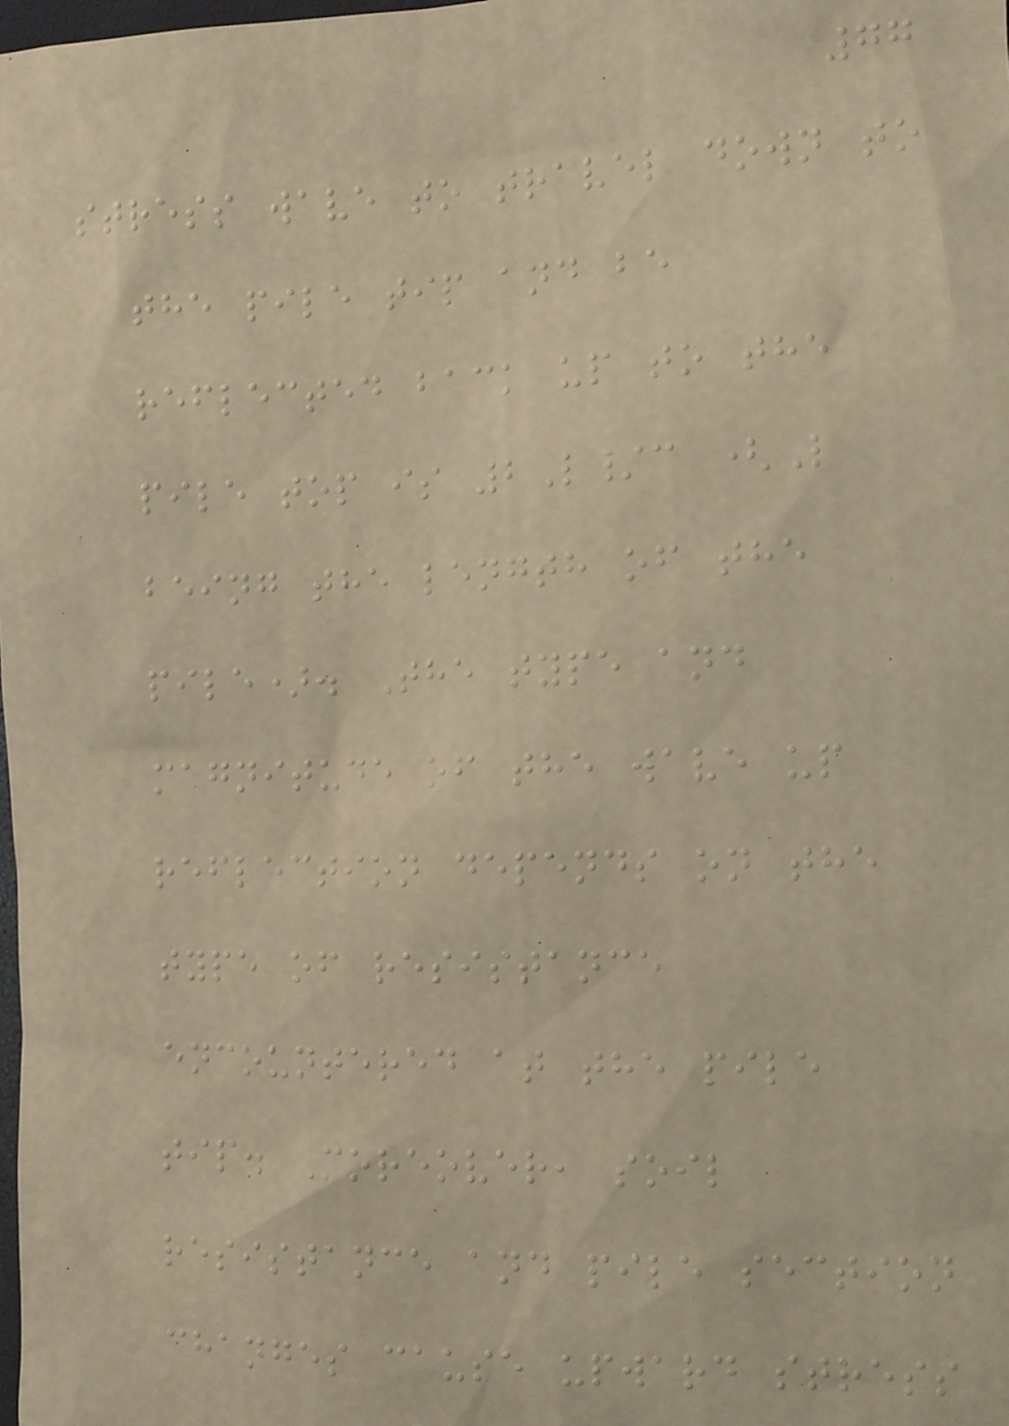77
stress wave to travel down to
the pile tip and be
reflected back up to the
pile top is 2L/c (L
being the length of the
pile). The type and
magnitude of the wave up
reflection depends on the
type of resistance
encountered at the pile
tip. Moreover, soil
resistance and pile section
changes cause upward stress
